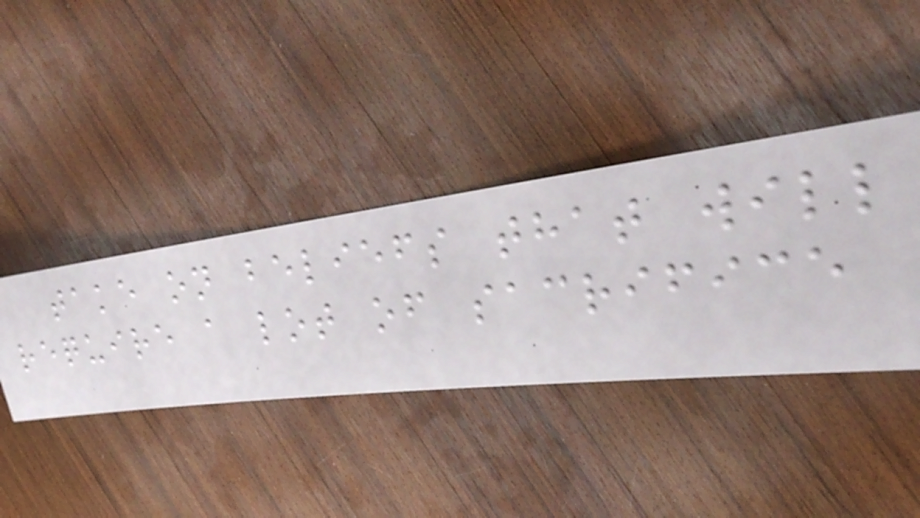take on beliefs that will
require a lot of sacrifice
